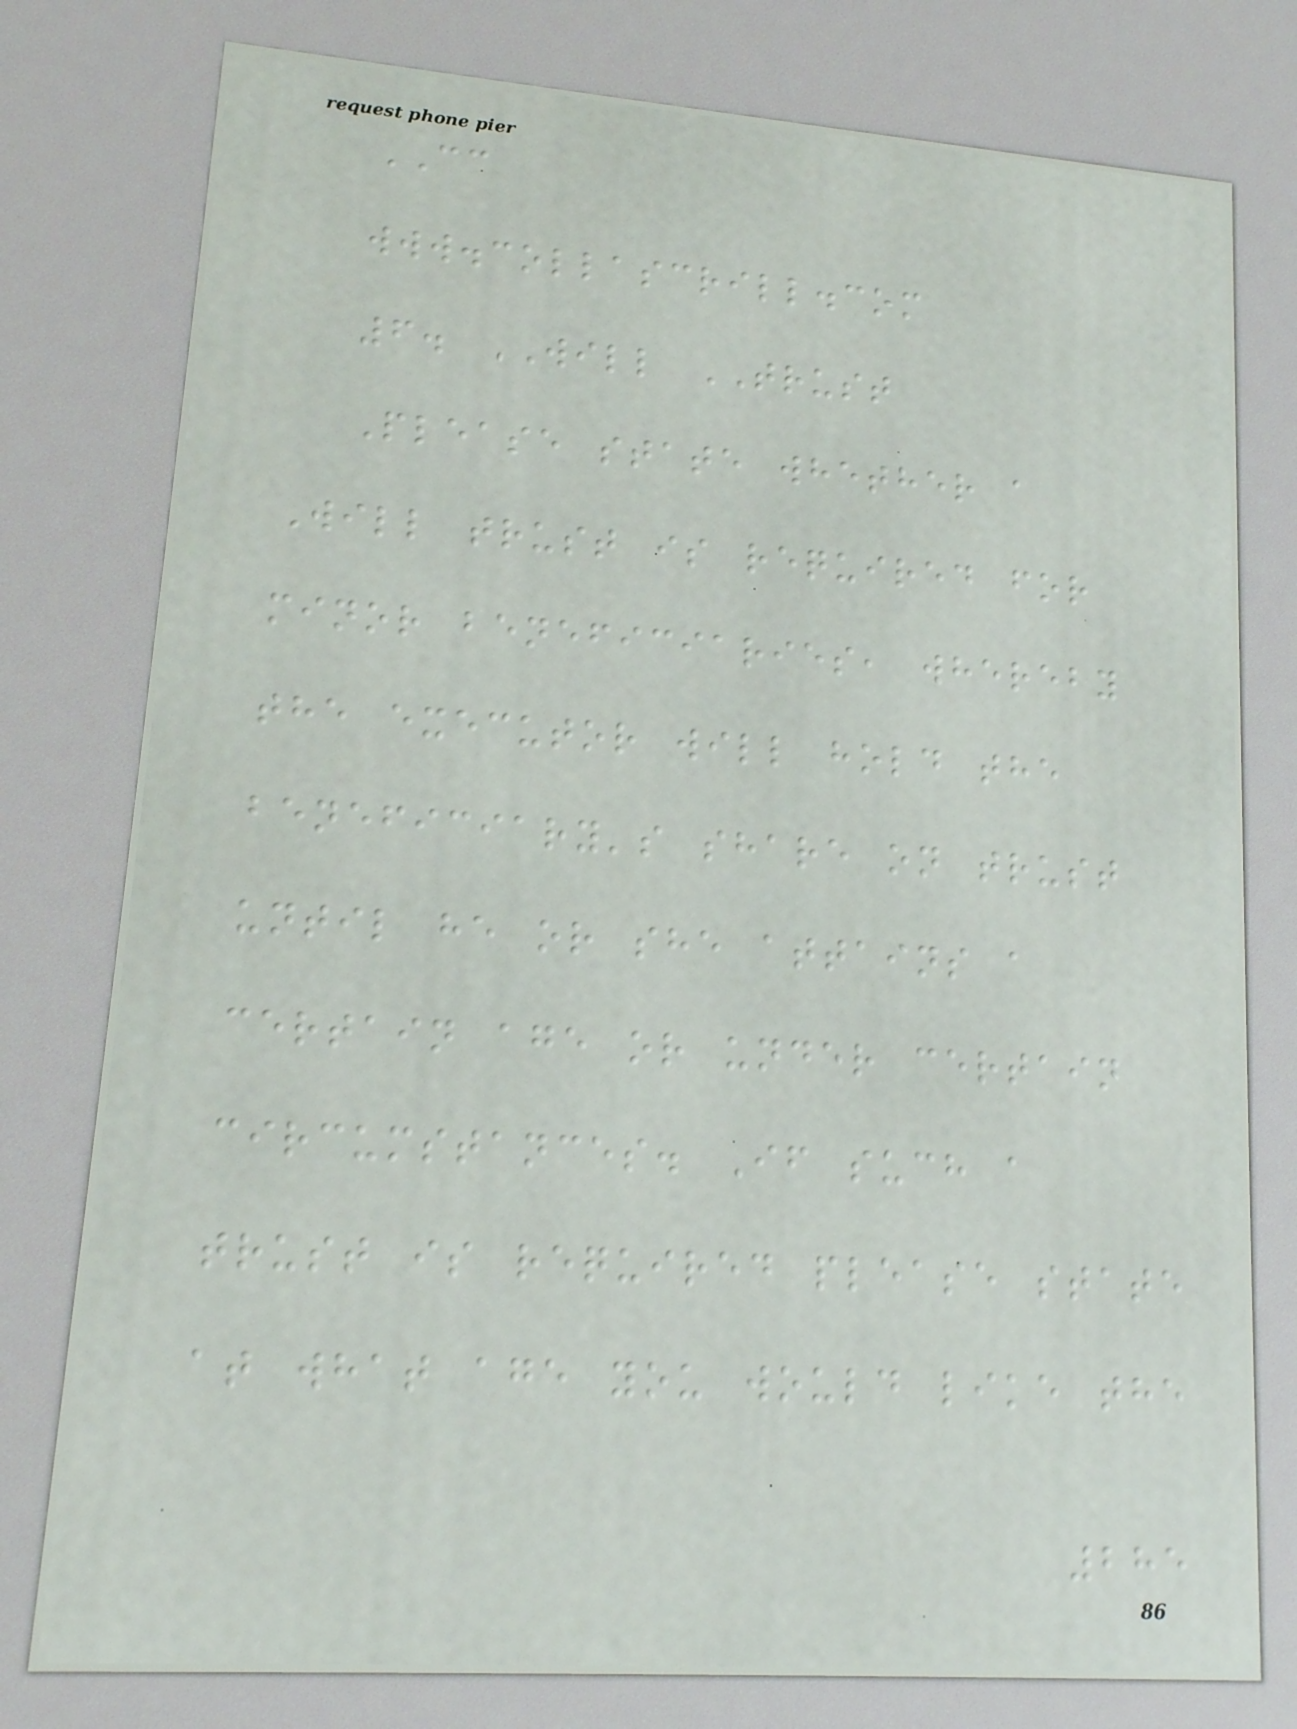CC
www.collascrill.com
6. WILL TRUST
Please state whether a
Will trust is required for
minor beneficiaries, whereby
the executor will hold the
beneficiary's share on trust
until he or she attains a
certain age or under certain
circumstances. If such a
trust is required please state
at what age you would like the
285
